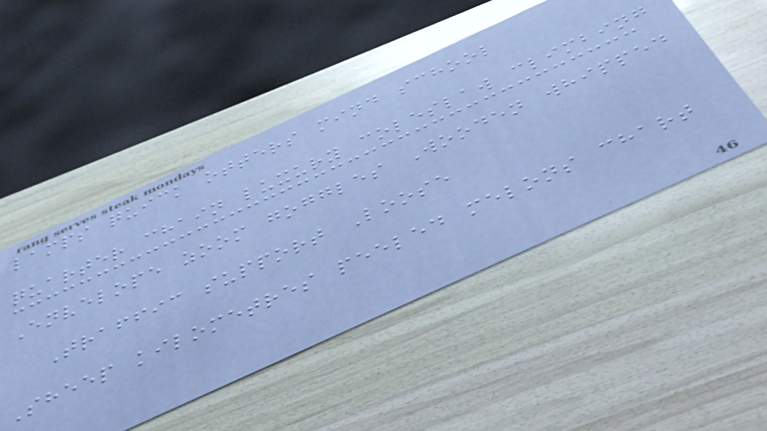lamps quick otters mind school
quarter chain luxury coleslaw climbing
Envelope zoom goggles Wooden whipped
Traffic support Loose
Sheep kilometres peeled melons chart
